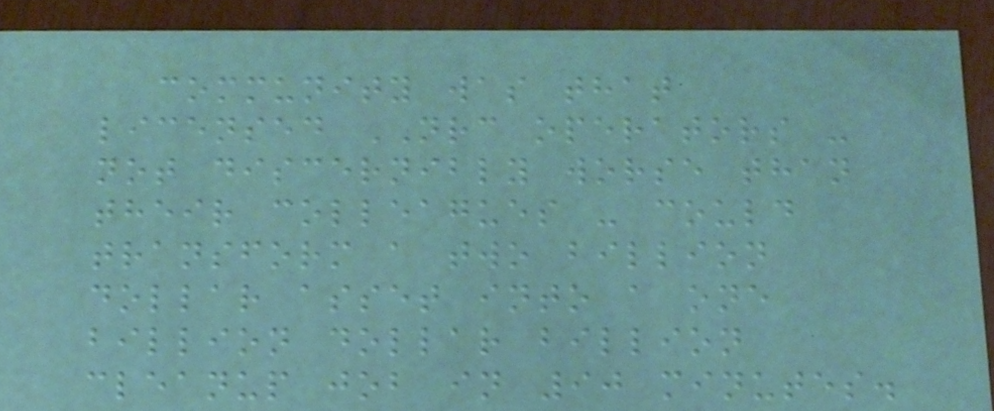community was that
licensed NRC operators -
not discernibly worse than
their colleagues - could
transform a two billion
dollar asset into a one
billion dollar billion
cleanup job in 90 minutes.
